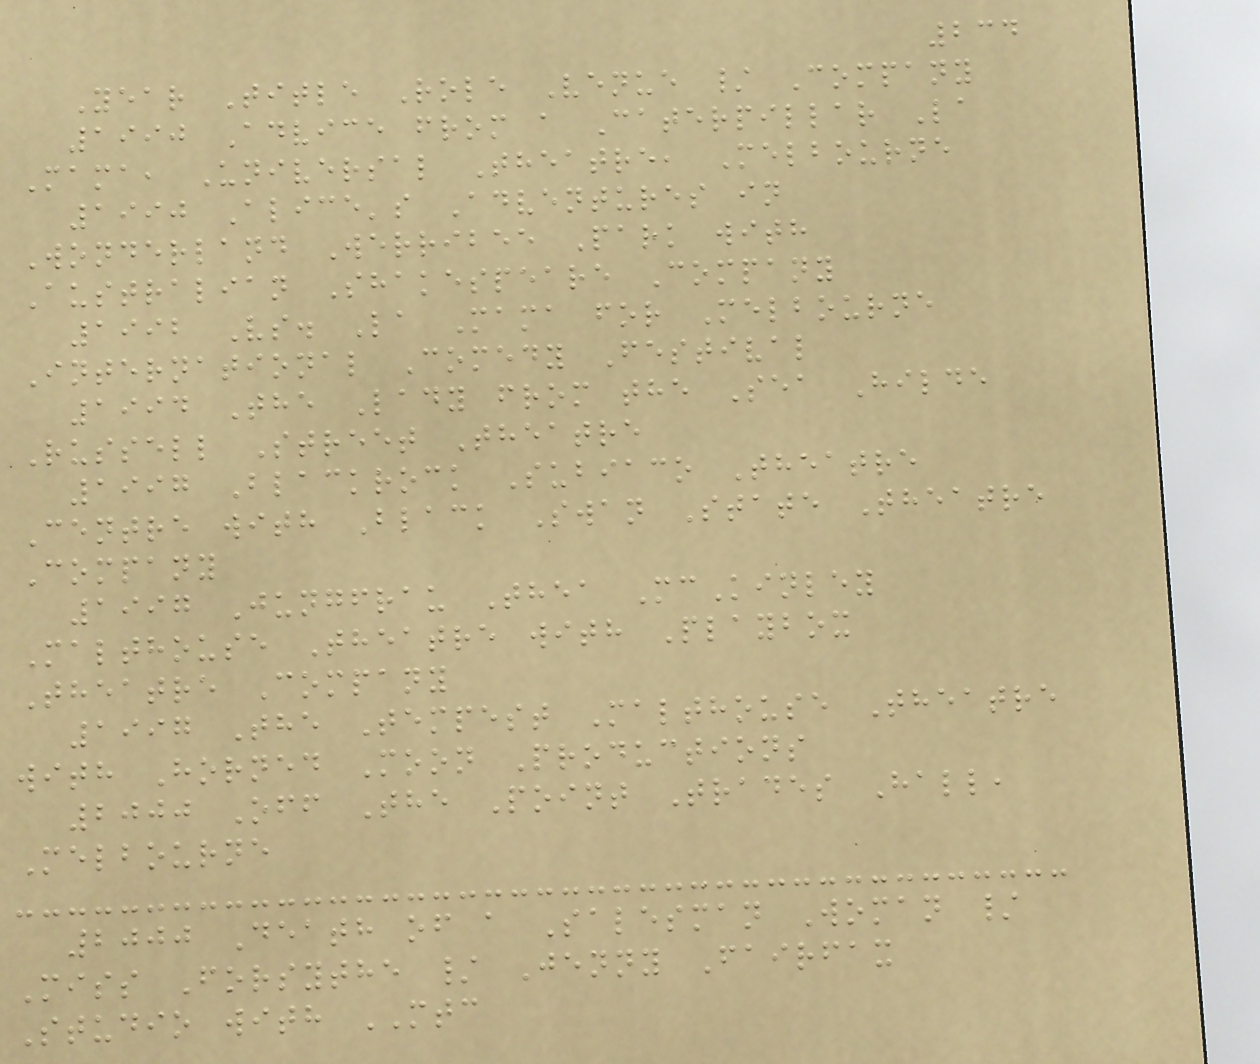234
Year Title Role Venue / Company
1990 Advice from a Caterpillar La
Mama, Universal Theatre, Melbourne
1990 Alice's Adventures in
Wonderland Werribee Park with
Australian Shakespeare Company
1992 Vs. La Mama for Melbourne
International Comedy Festival
1994 The Lady from the Sea Hilde
Russell Street Theatre
1997 Blackrock Subiaco Theatre
Centre with Black Swan State Theatre
Company
1997 Jungfrau Thea McKinley
Malthouse Theatre with Playbox
Theatre Company
1997 The Tempest Malthouse Theatre
with Horned Moon Productions
2000 Off The Point Trades Hall,
Melbourne
2000 Death of a Salesman Woman /
Miss Forsythe / Jenny Fairfax
Studio with MTC
